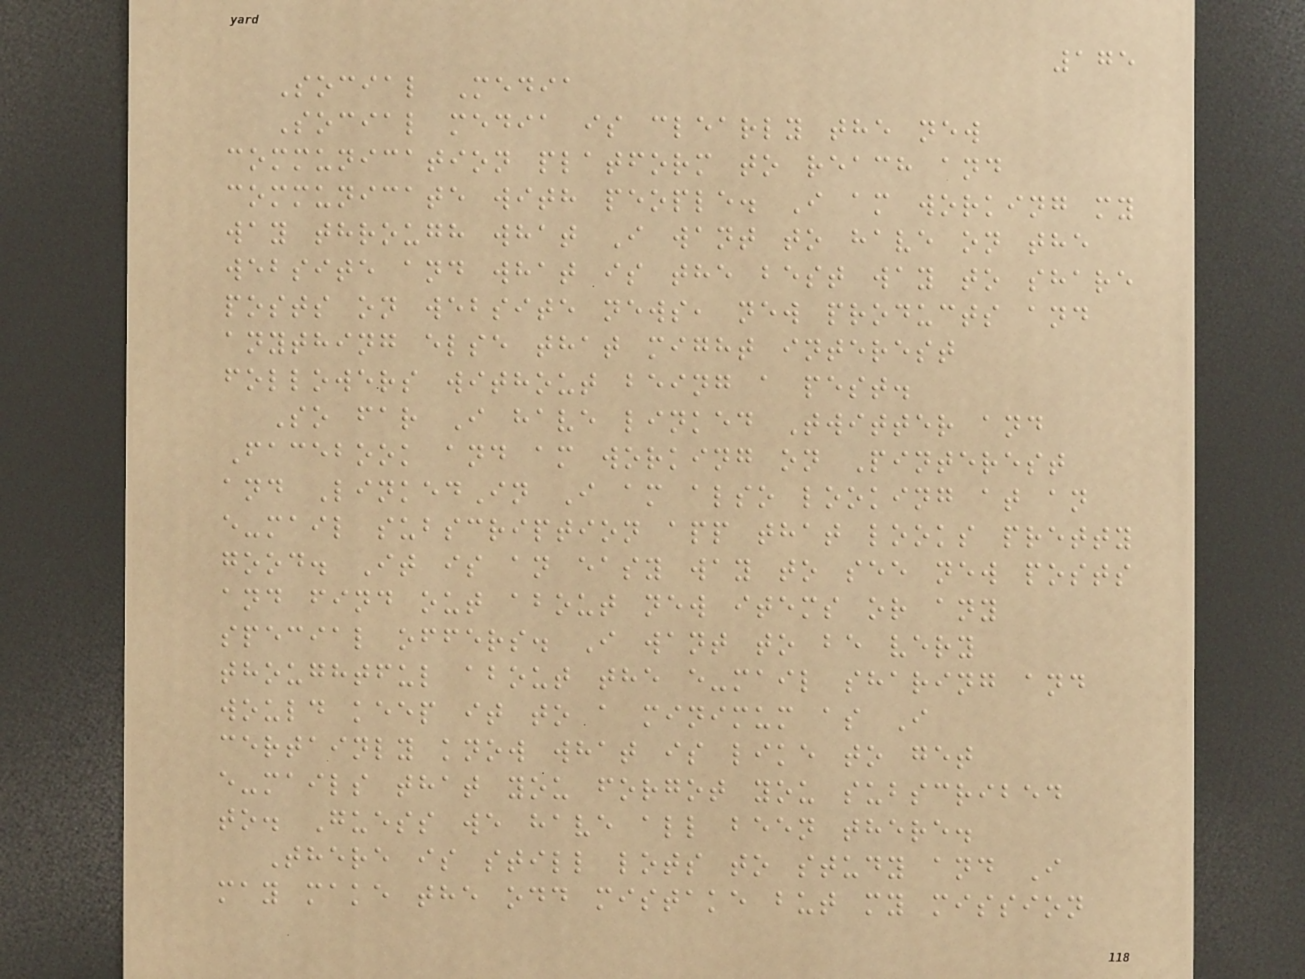175
Social Media
Social media is clearly the new
communication platform to reach and
communicate with people. I am working my
way through what I want to have on the
website and what is the best way to share
posts on website news, new products and
anything else that might interest
followers without being a pest.
So far I have linked Twitter and
Facebook and am working on Pinterest
and LinkedIn I am also looking at an
e-mail subscription app that looks pretty
good. It is an easy way to see new posts
and find out about new items or any
special offers. I want to be very
thoughtful about the e-mail sharing and
would keep it to a minimum as I
certainly know what is like to get
e-mails that you forgot you subscribed
to. Guess we have all been there.
There is still lots to study and I
may make the odd mistake but my mission
